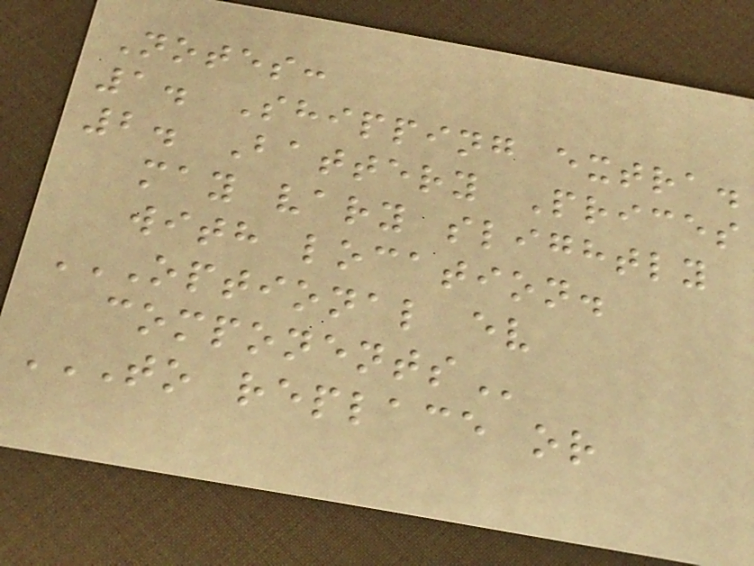Notes:
1. Shipping extra.
2. Battery Prices
may vary slightly
with location.
OPTIONAL EV
COMPONENTS
TO REPLACE OR
